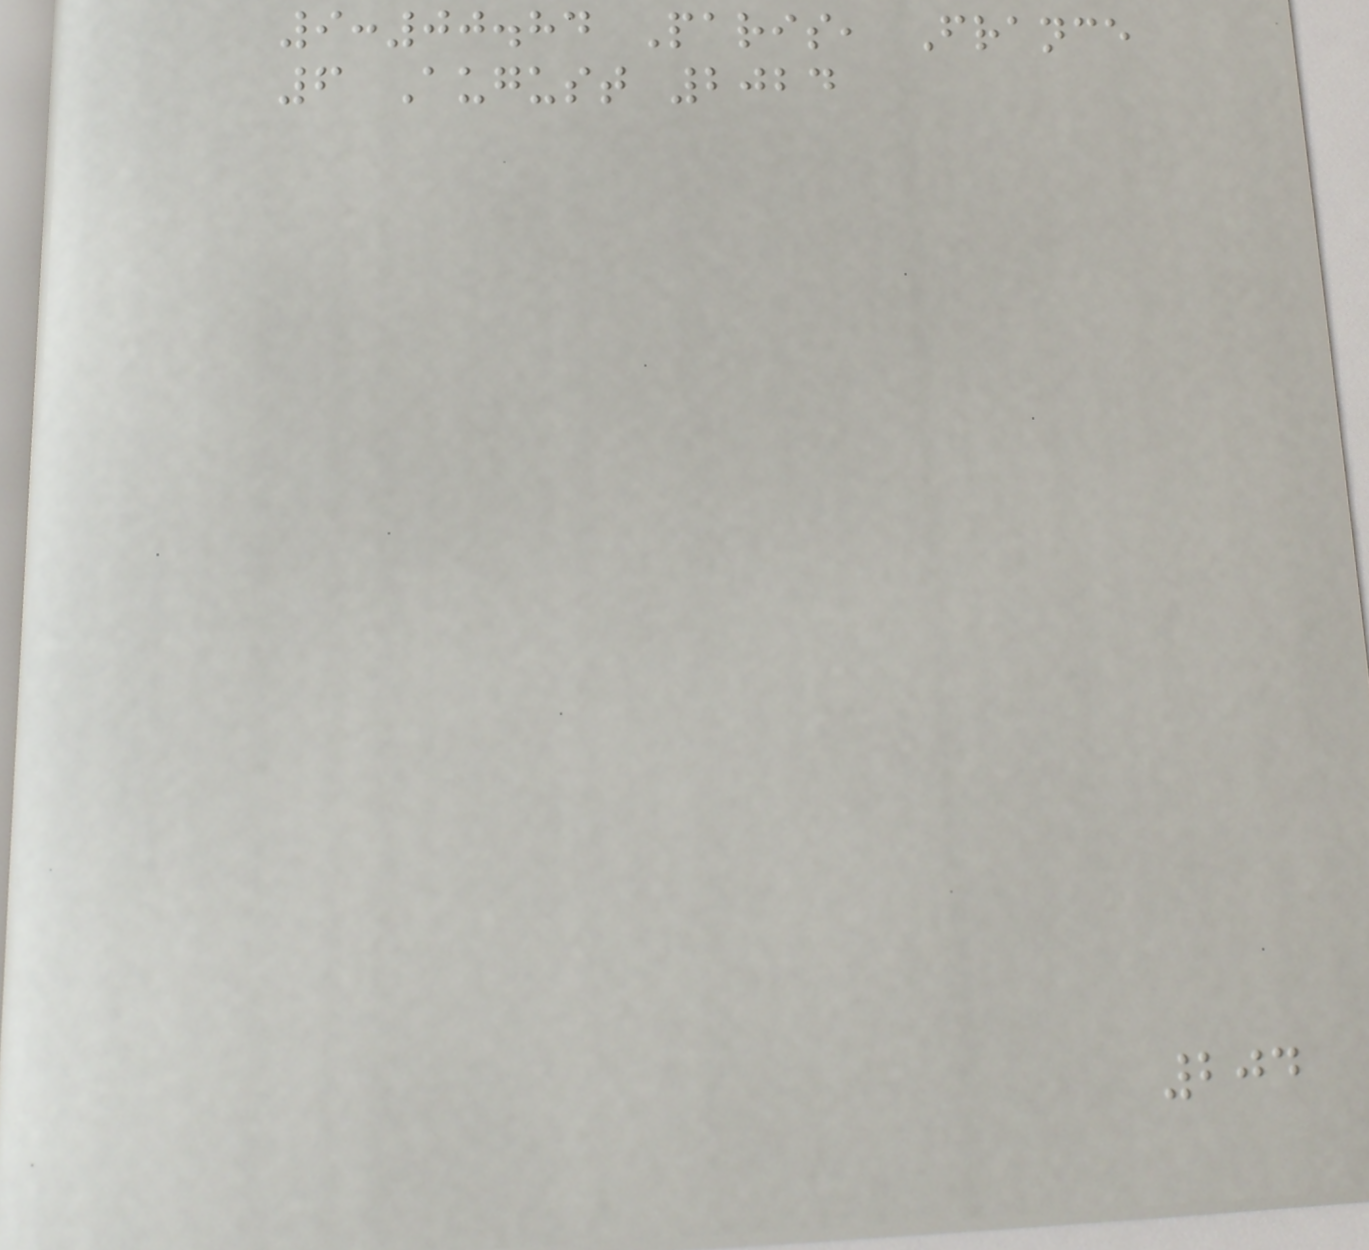9:00.84 Paris, France
6 August 2024
204
